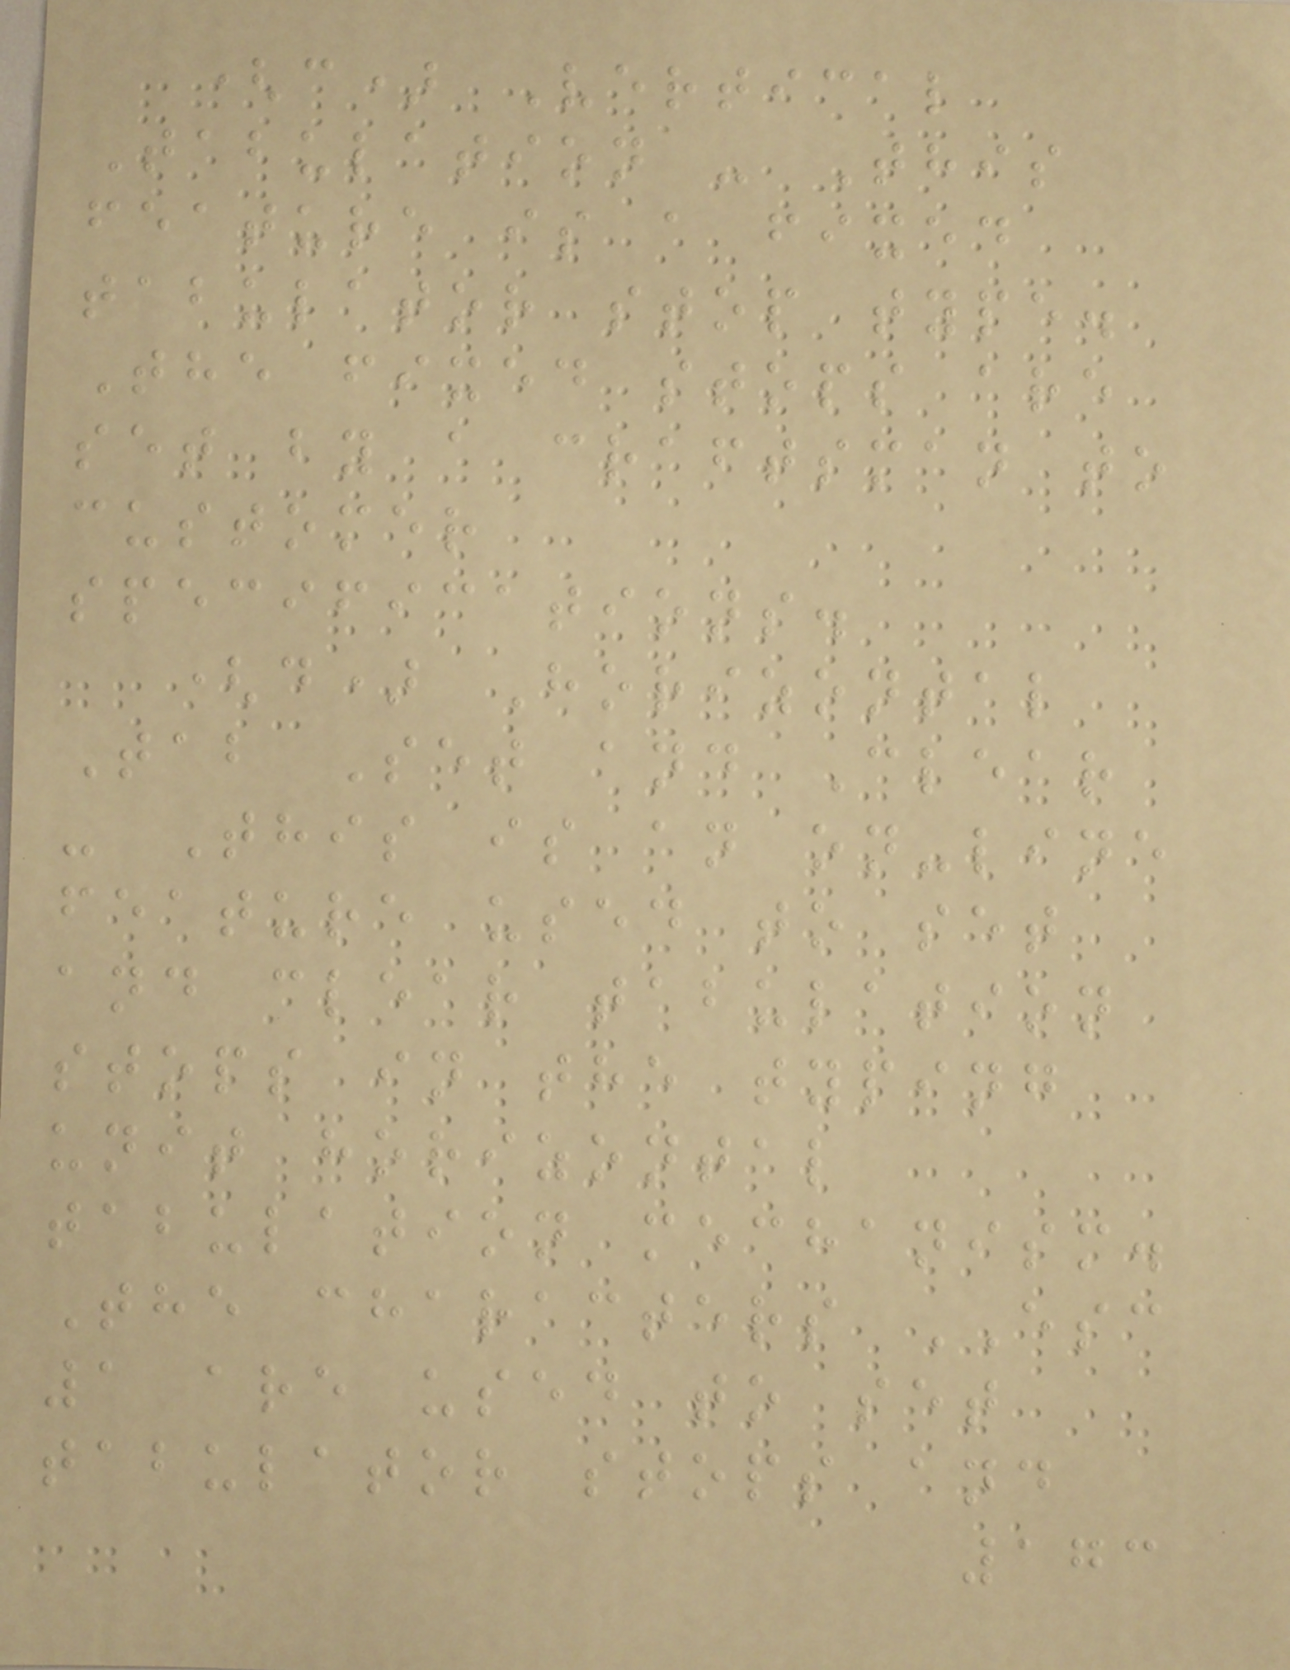(c) Vertical
Tabulation - This
feature is a fixed
tabulator stop type.
The fixed stops are
set by a craftsman to
customer
specifications.
(d) Horizontal
Tab Set and Clear
- This is an on-line
feature used to set
and clear tabulation
stops in the typing
unit horizontal
tabulation mechanism.
The characters ESC
1 are used to set
tabulator stops and
173
